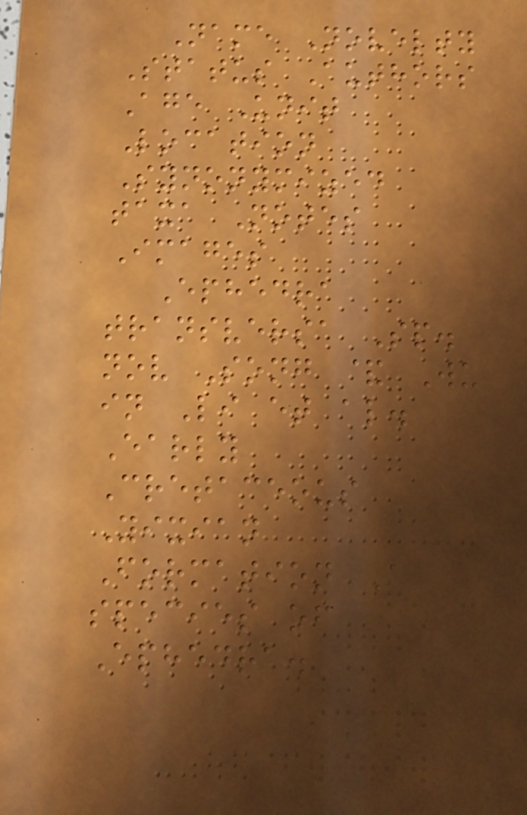Name Novelty
Status Authors
Age Unit
Location
Synonymized
taxa Notes
Images
Ephedra
transversa Sp.
nov Song & Wu
in Li et al.
Early
Cretaceous
Yixian
Formation A
species of
Ephedra.
